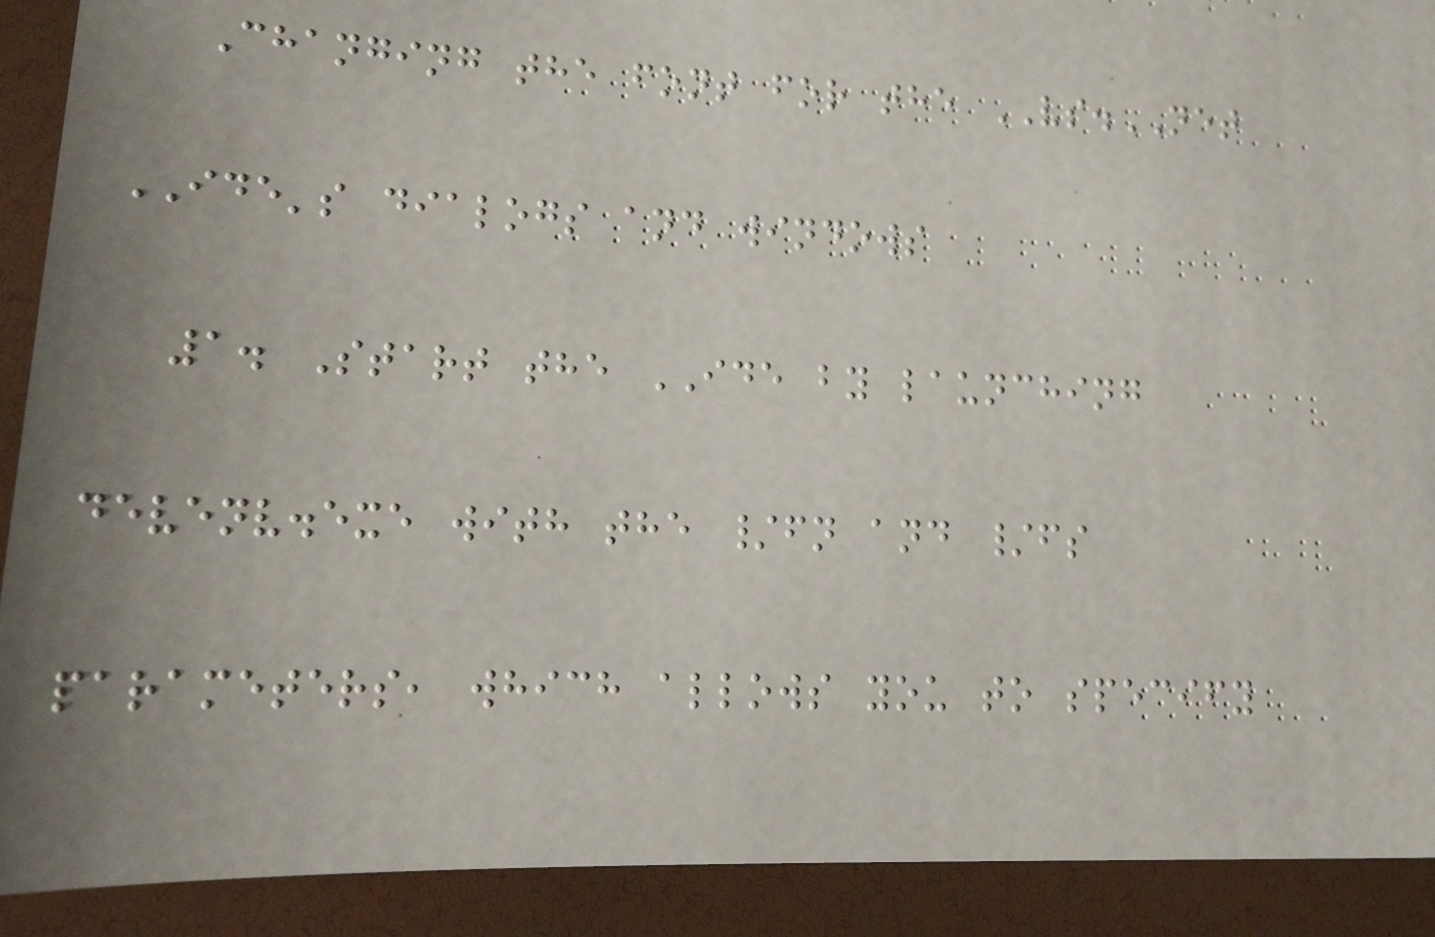Changing the font for the VS.NET
IDE's dialogs and windows
1. Start the IDE by launching
devenv.exe with the /fn and /fs
parameters, which allows you to specify
